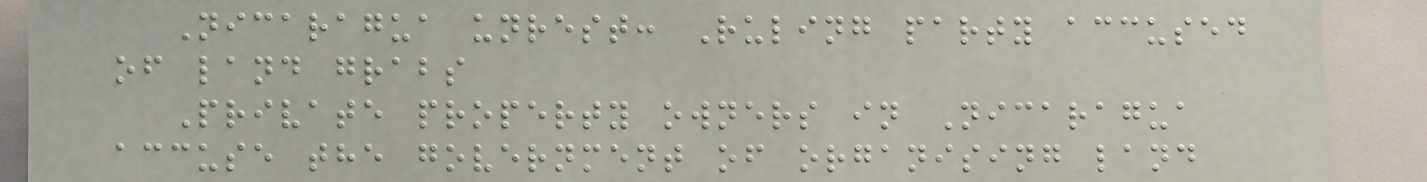Nicaragua unrest: Ruling party accused
of land grabs
Private property owners in Nicaragua
accuse the government of organising land
